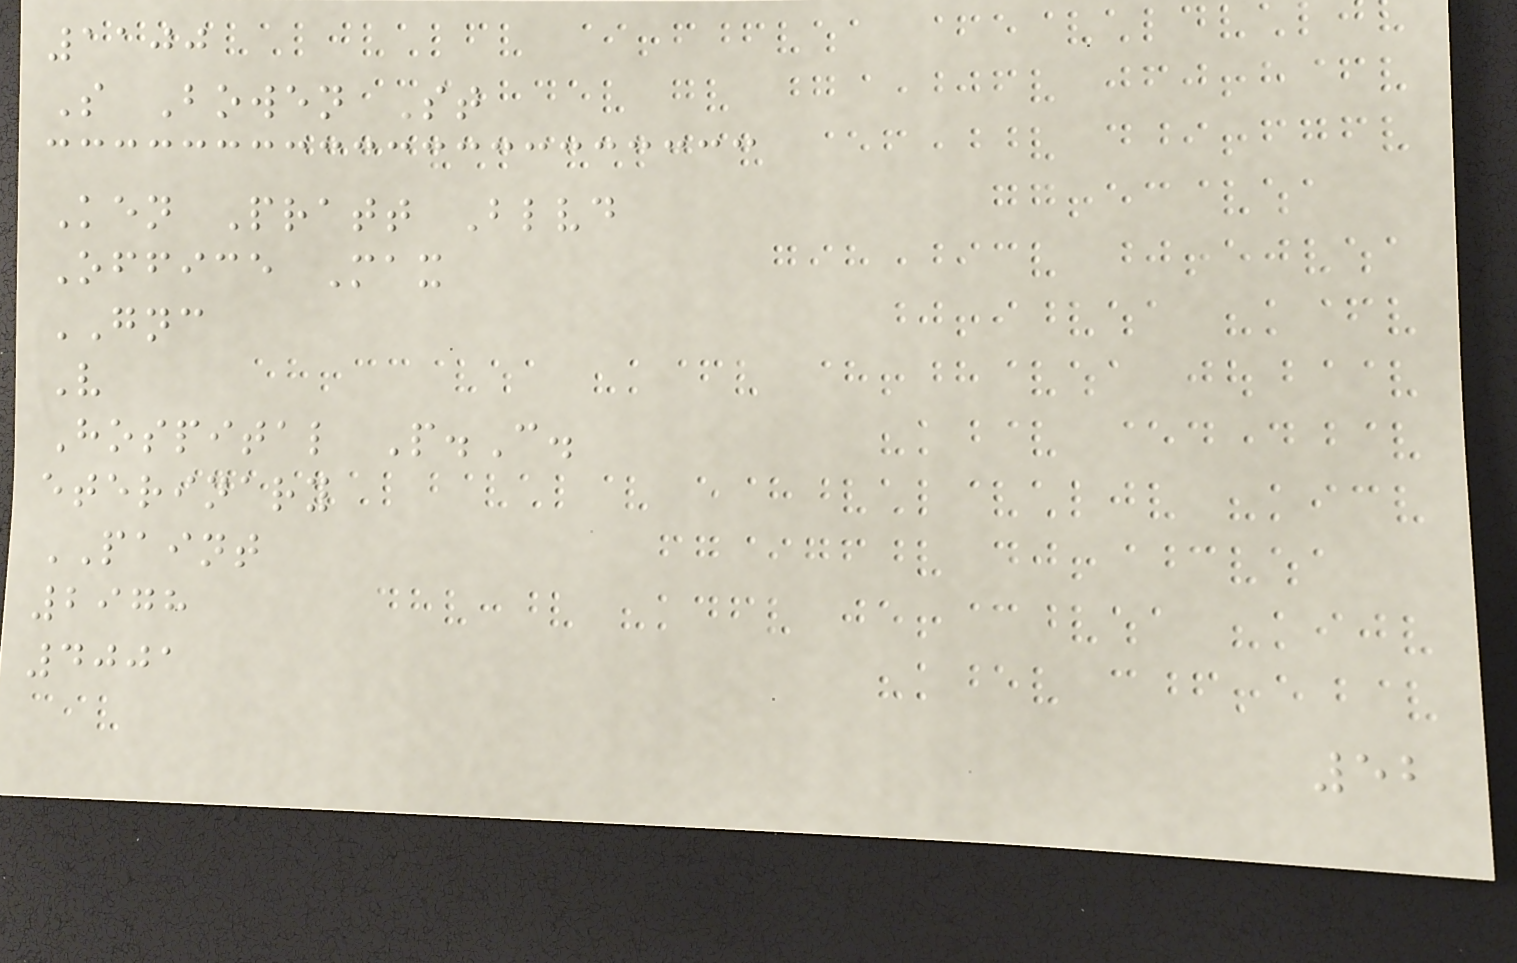1100
S Bowen St
Ken Pratt Blvd
Office Max
GNC
V
Hospital P.C.
eterinary
PAINT
2978
4001
52
